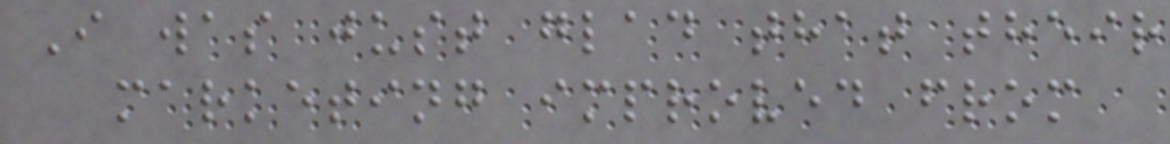I was just glad that their
marketing improved from
